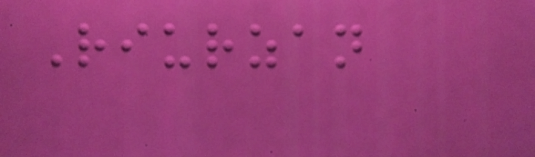Riurzan
